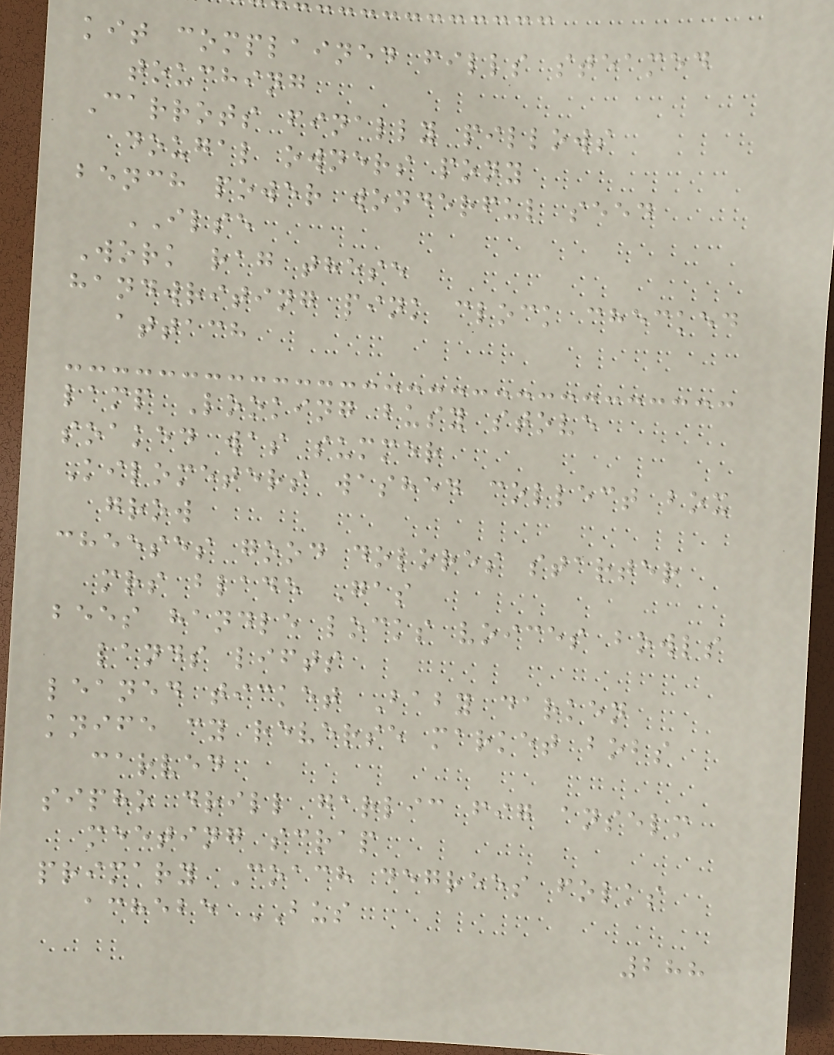kit complained fills steamed
touching
Carrots finally pillows
dougal owners pony
bench power wonderful seed
ILSE
Work rag these
handwriting pink clock checked
attach
lamp Looking busy stove
soaked was summer
Kilometers washed collect box
grow
cheeses good dolores starter
mrs blade Gas
bees handle locks voices bowls
lands lifts
leaned ticket Baby darken
knife cy reverse market bobs
carved
sipho drill garlic fig anselm
meeting scrap
primary Coach degrees folks
achebe BUS
288
